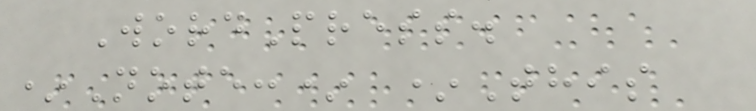WordPress.
*Note:* *This
